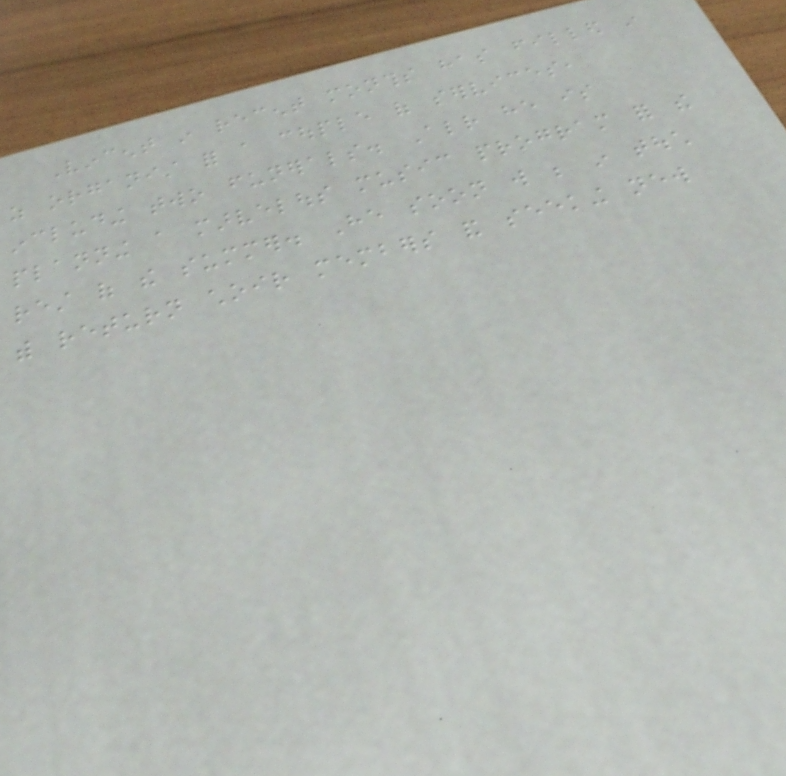Vincent in recent months has filled in
as organist for a couple of services,
including two funerals. Already he is
planning a marvelous music program for the
rest of the summer. He soon will be in touch
with return choir members and seeking new
